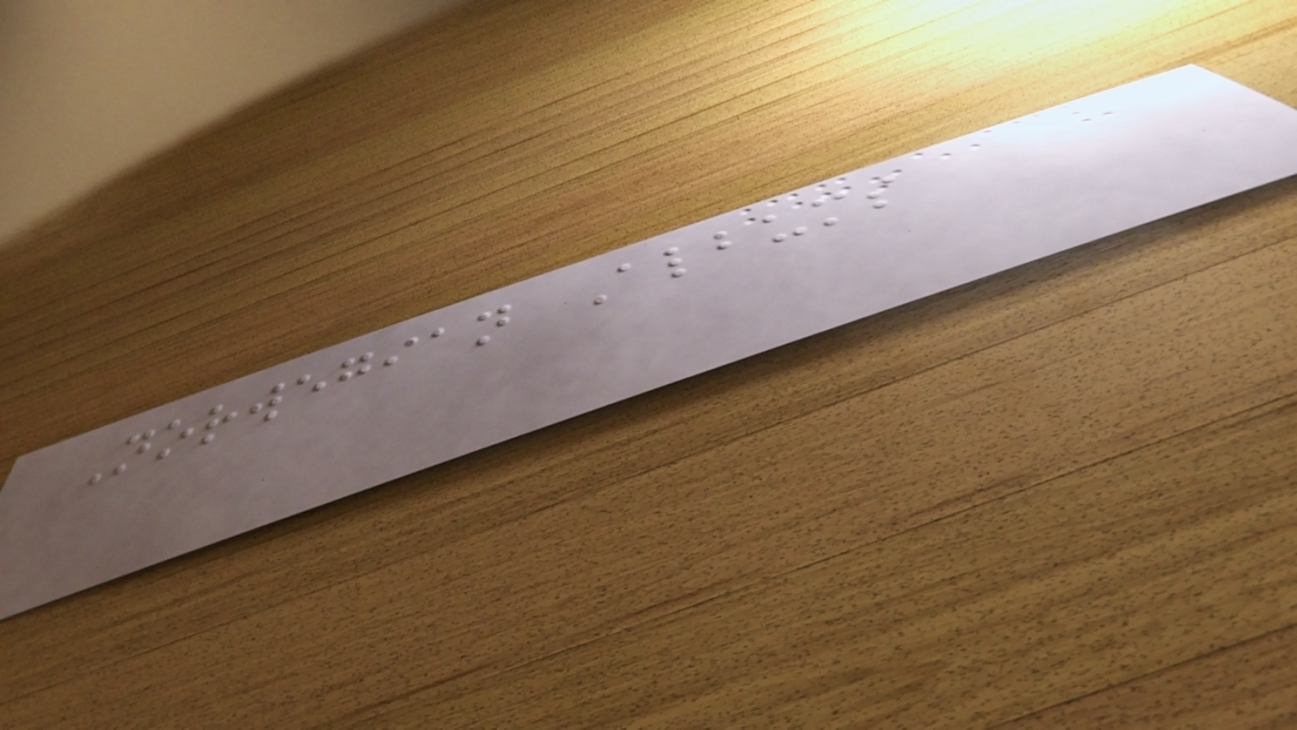Norwegian Albums
